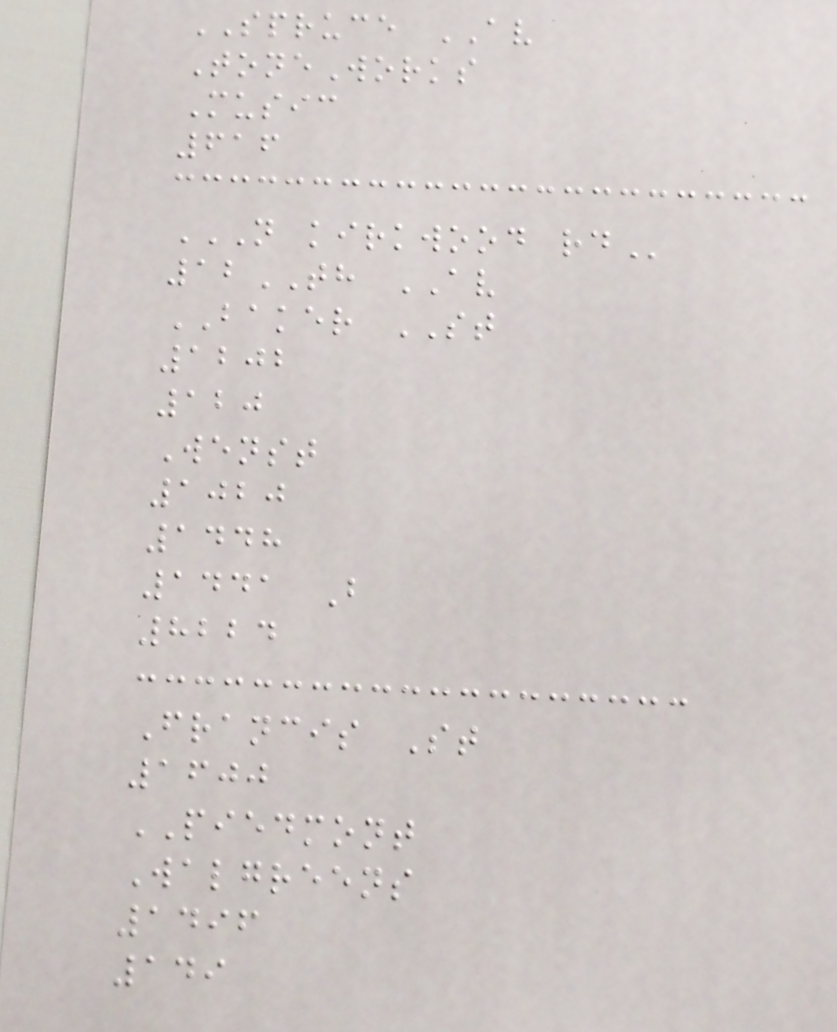SPRUCE AV
ToneWorks
Music
616
N KIRKWOOD RD
12TH AV
BAKER ST
1202
120
Wenst
1020
1448
1441 B
8224
Francis St
1600
PIEDMONT
Walgreens
1496
149
